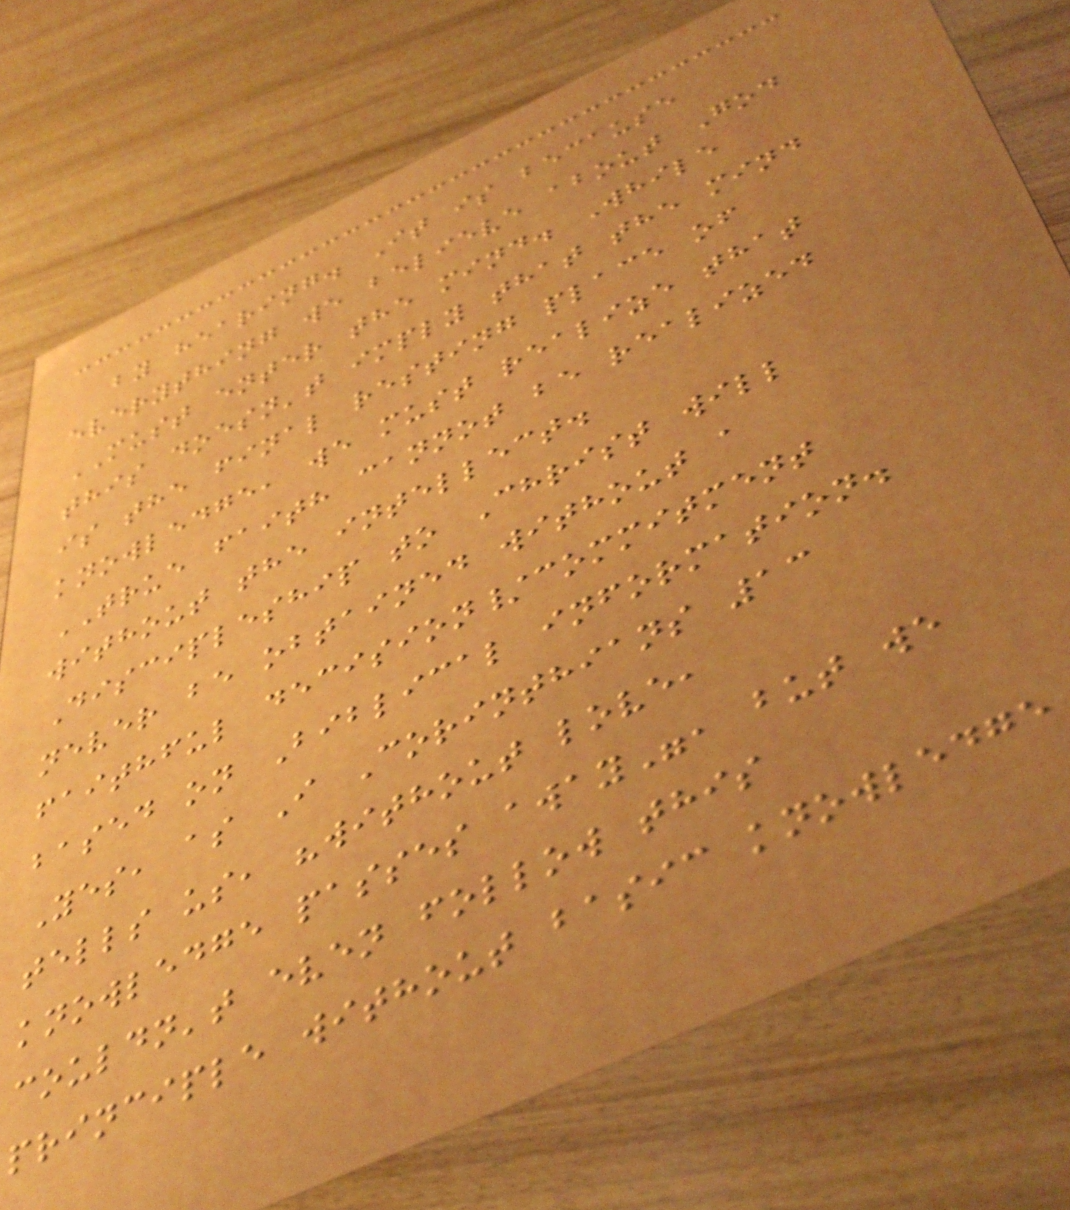by hearing. It is because
everything we believe about God
MUST enter the mind. While
this doesn't imply that the mind
is the final resting place of
knowledge, we must realize that
TRUE faith cannot be realized
without the intellect.
Discipleship to Christ will
never be obtained without a
faithful decision/commitment
based on Biblical information.
Yes, as I Corinthians 13
tells us, "without love,
knowledge passes away", but we
couldn't even follow this
principle without basic knowledge
